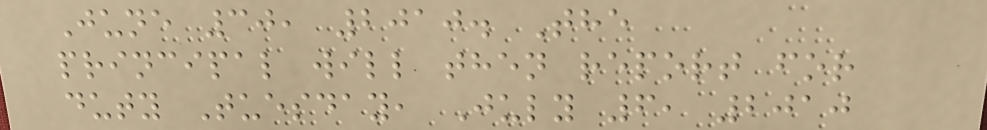June 30, 2010. The
principal will then report for
duty Tuesday, July 6, 2010
